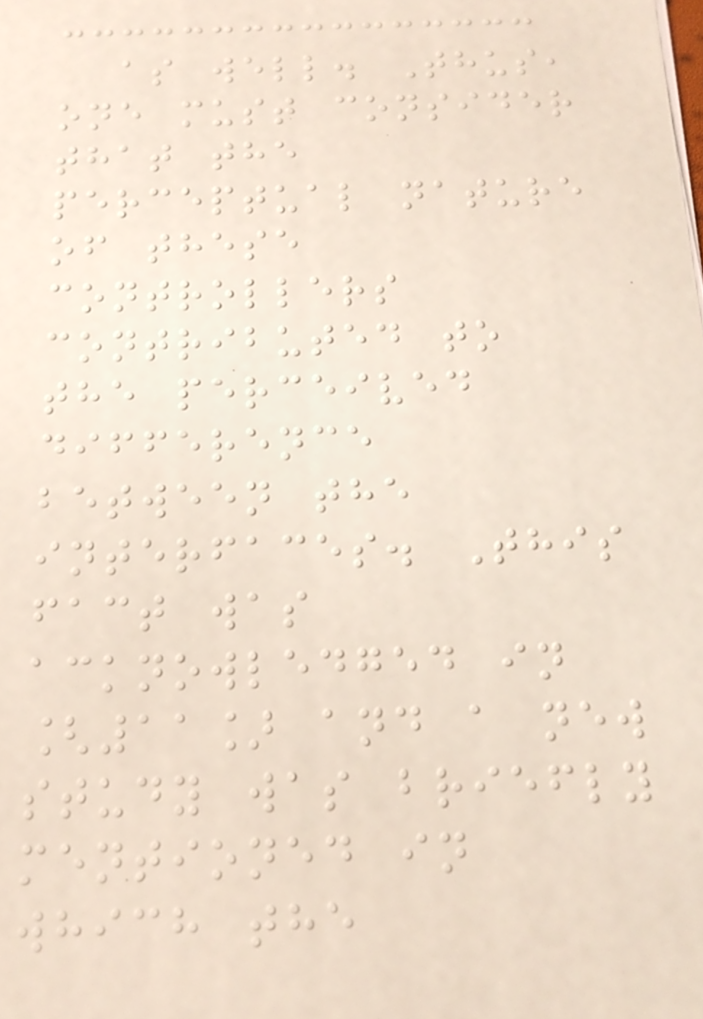as well. Thus,
one must consider
that the
perceptual nature
of these
controllers
contributed to
the perceived
difference
between the
interfaces. This
fact was
acknowledged in
[11] and a new
study was briefly
mentioned in
which the
